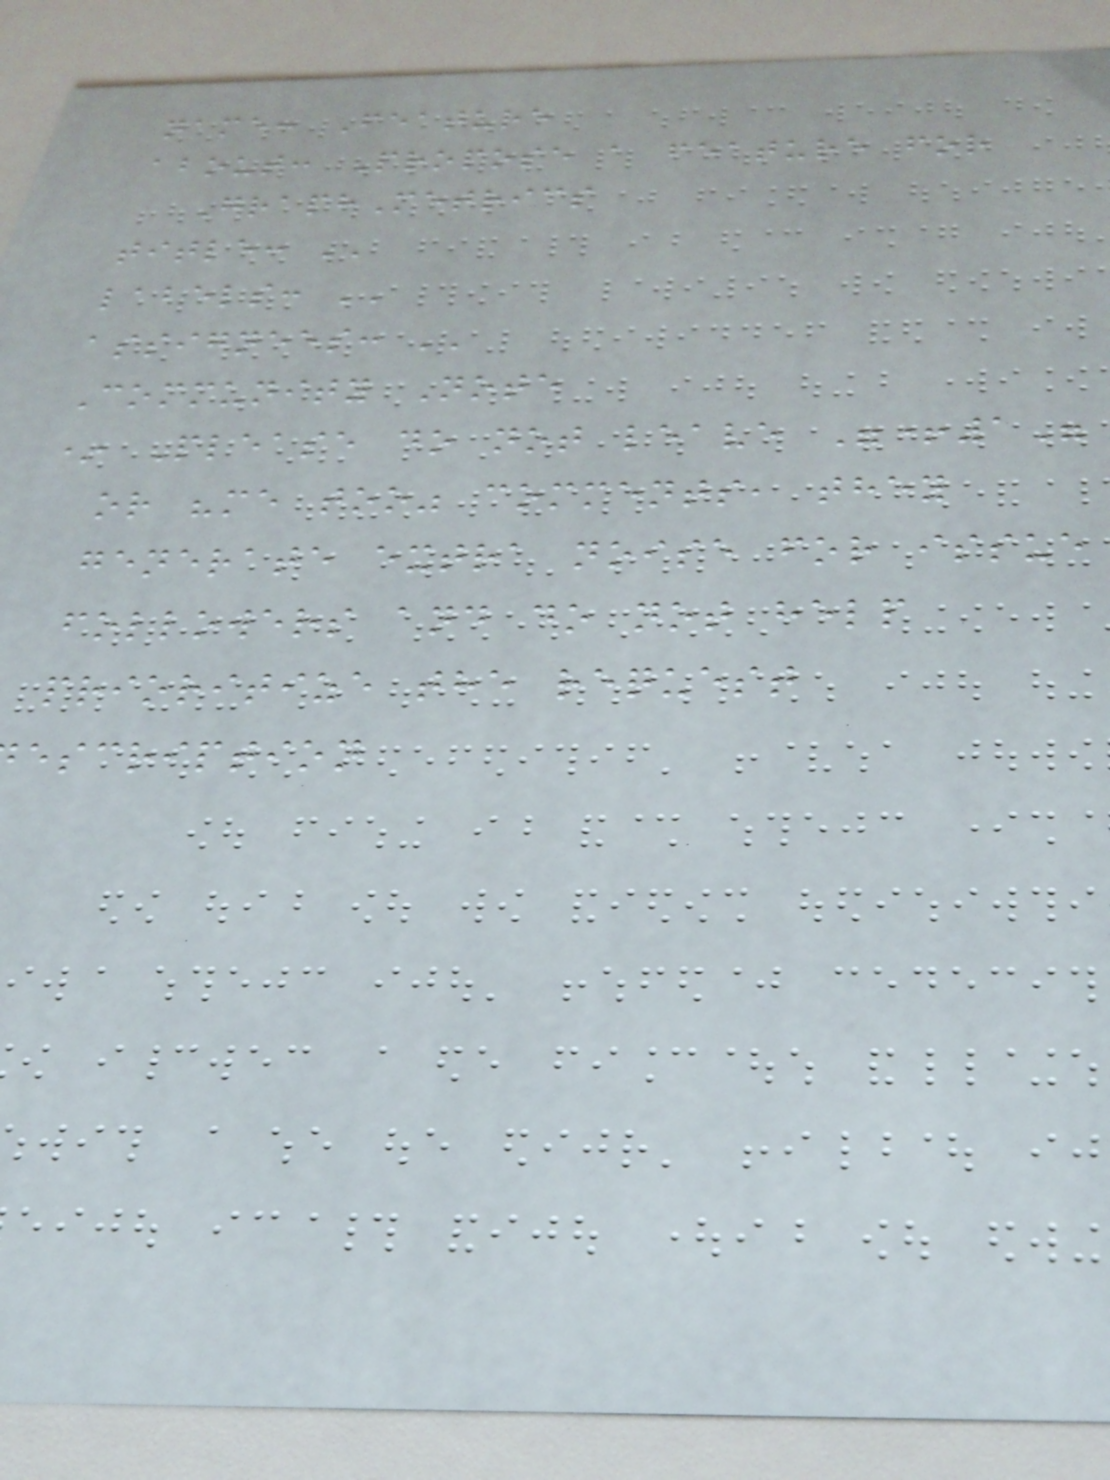name: Feature
about: Propose a feature for
GraphMetrics
title: ''
labels: ''
assignees: ''
Community Note
* Please do not leave "+1"
or "me too" comments, they
generate extra noise for issue
followers and do not help
prioritize the request
escription
